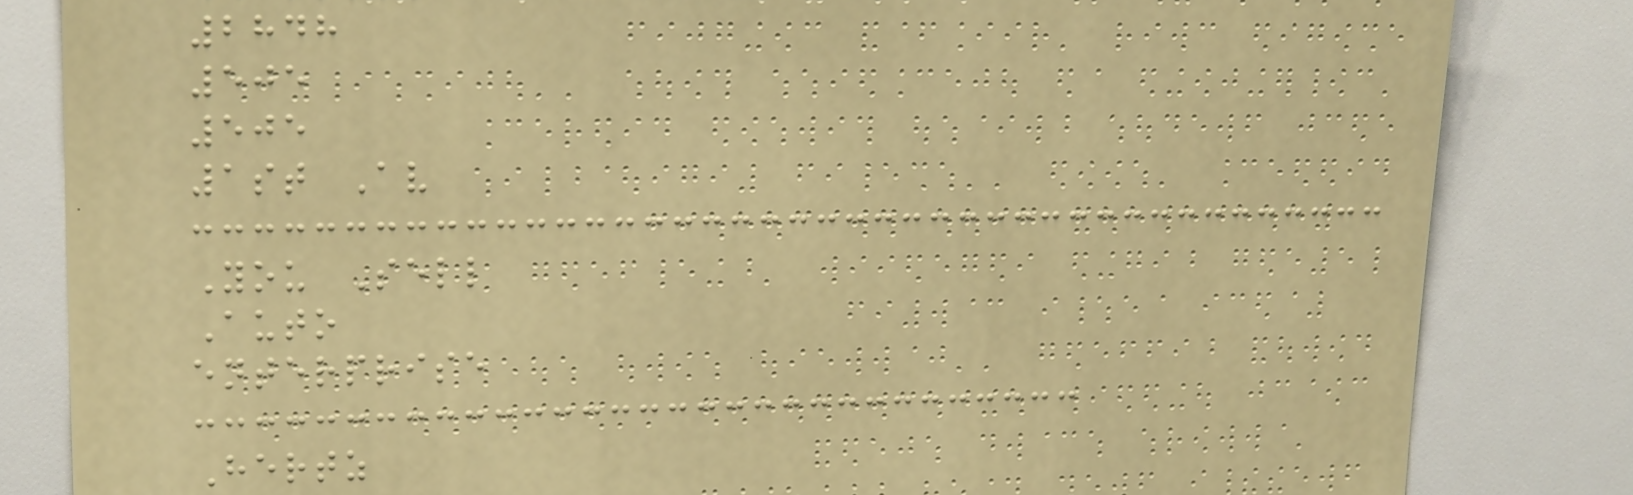2848
505
505
1st Av
You Sell
Auto
enterprise
Hertz
